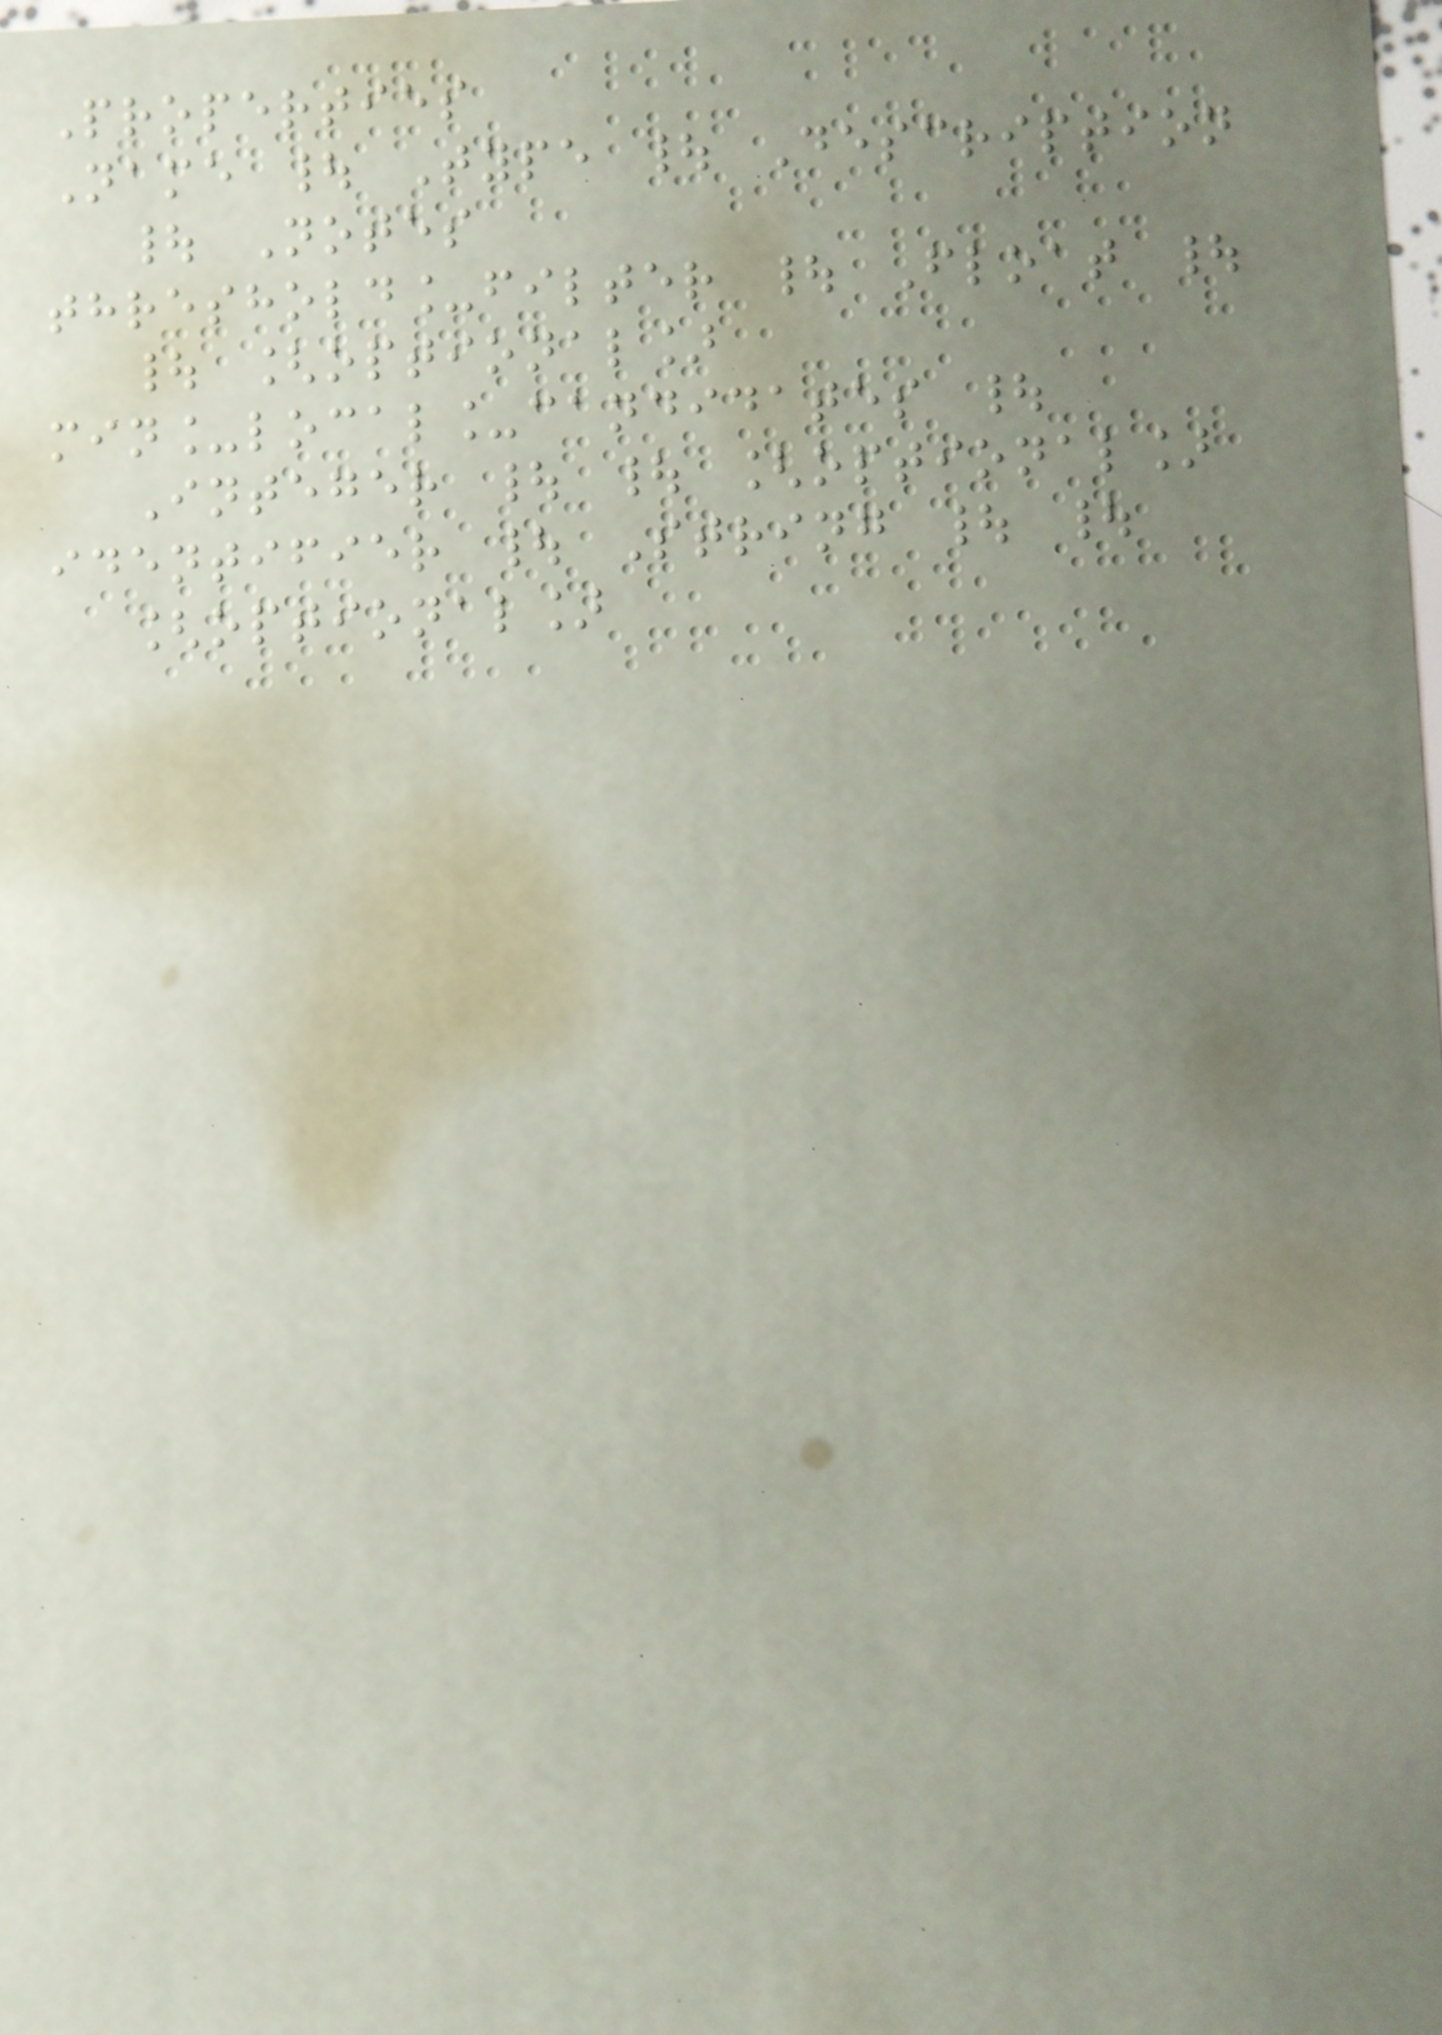Properties
Name | Type | Description
| Notes
threshold_filter | Float |
| [optional]
min_local_candidates |
Integer | | [optional]
identifier | String | |
[optional]
